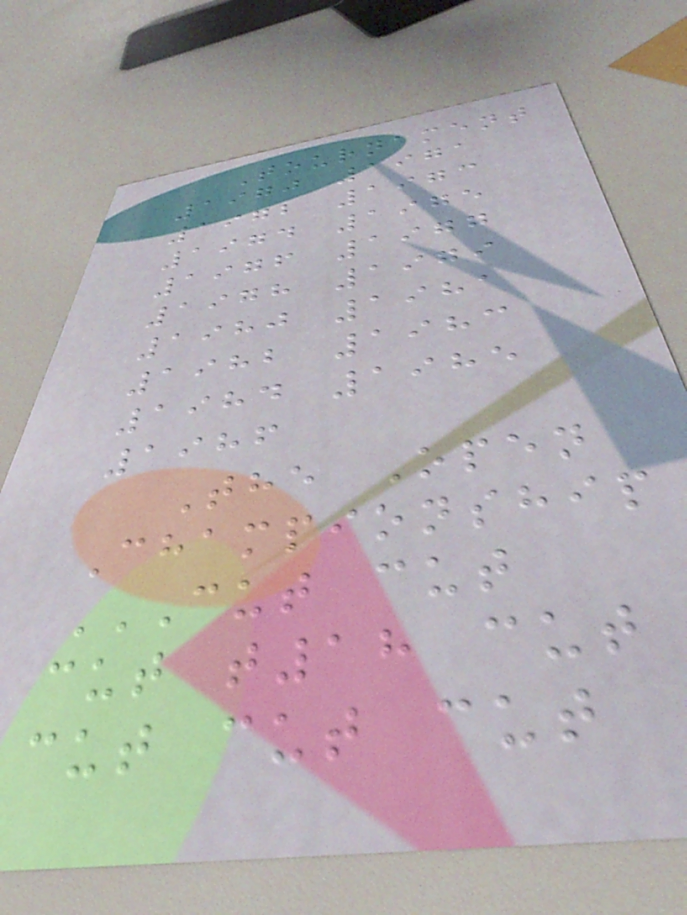Tournament
1970 1971
1972 1973
1974 1975
1976 1977
1978 1979
1980 1981
1982 1983
1984 1985
1986
The Open
Championship
CUT CUT
CUT T18 CUT
CUT CUT CUT
